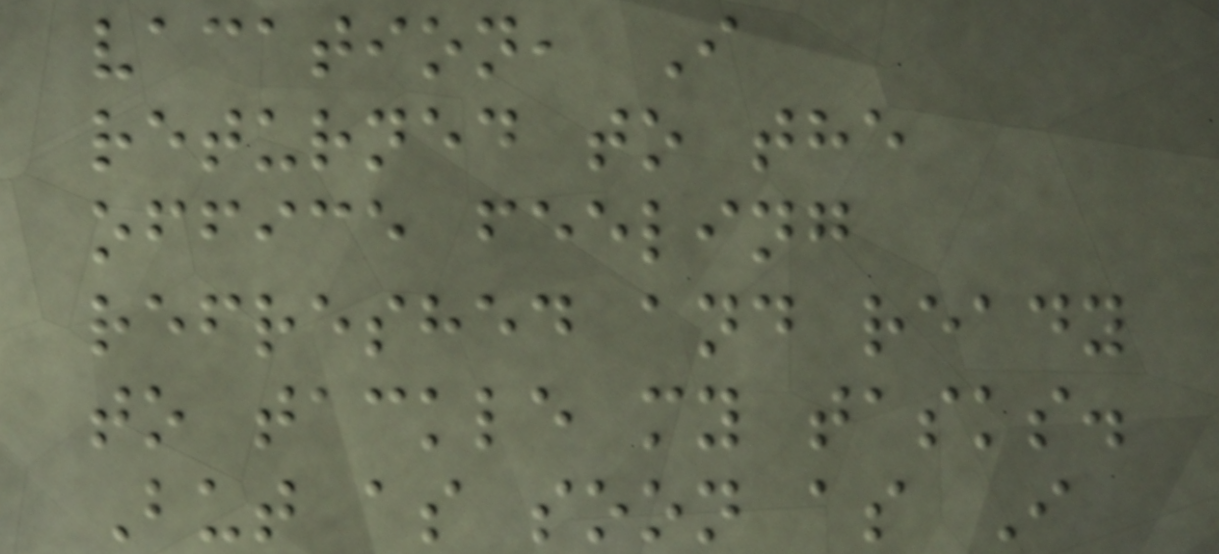vacation, I
returned to the
office feeling
refreshed and ready
to tackle my tasks.
But as soon as I
